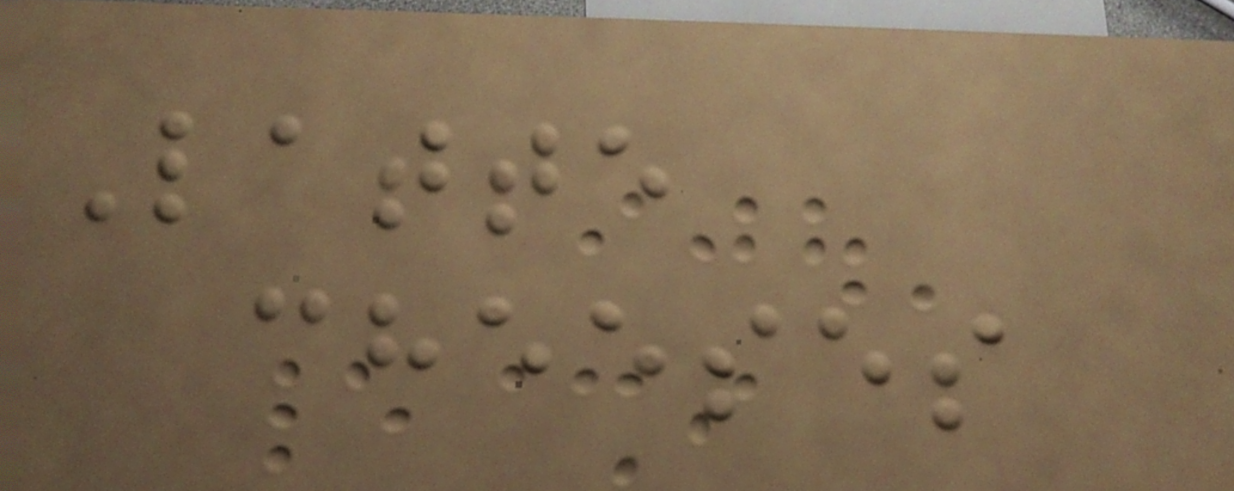Latte
cheeses
